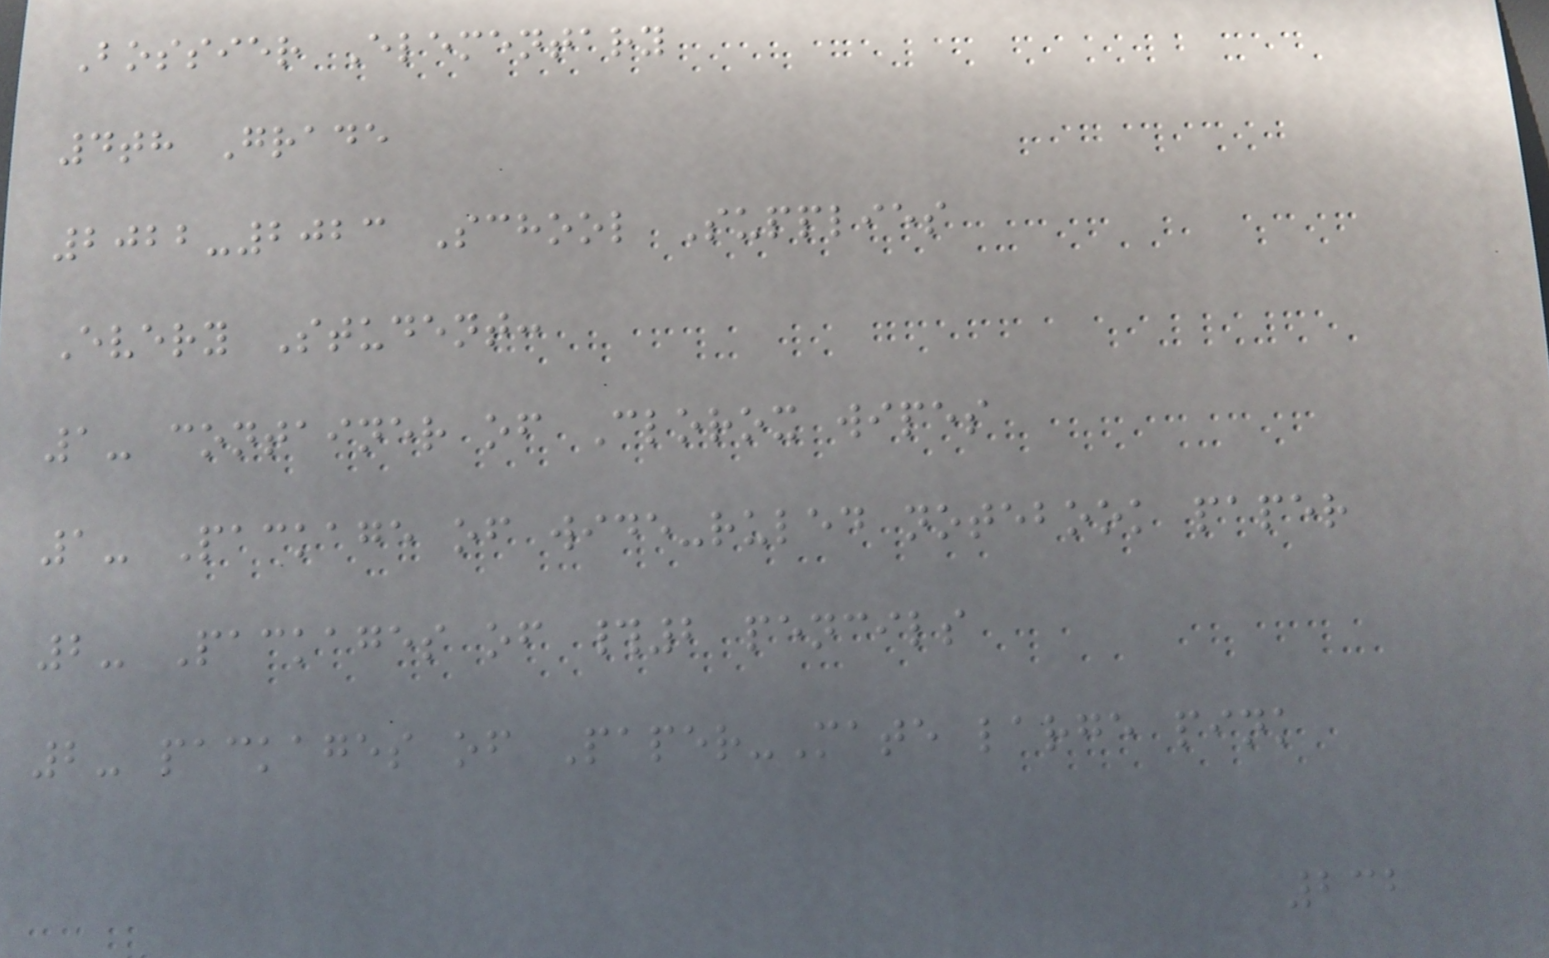Bossier Elementary
4th Grade
2022-2023 School Supplies
Every Student:
1- container of Clorox wipes
1- Package of wide-ruled notebook paper
2- Packages of #2 pencils
2- packages of Paper-Mate large pink
232
